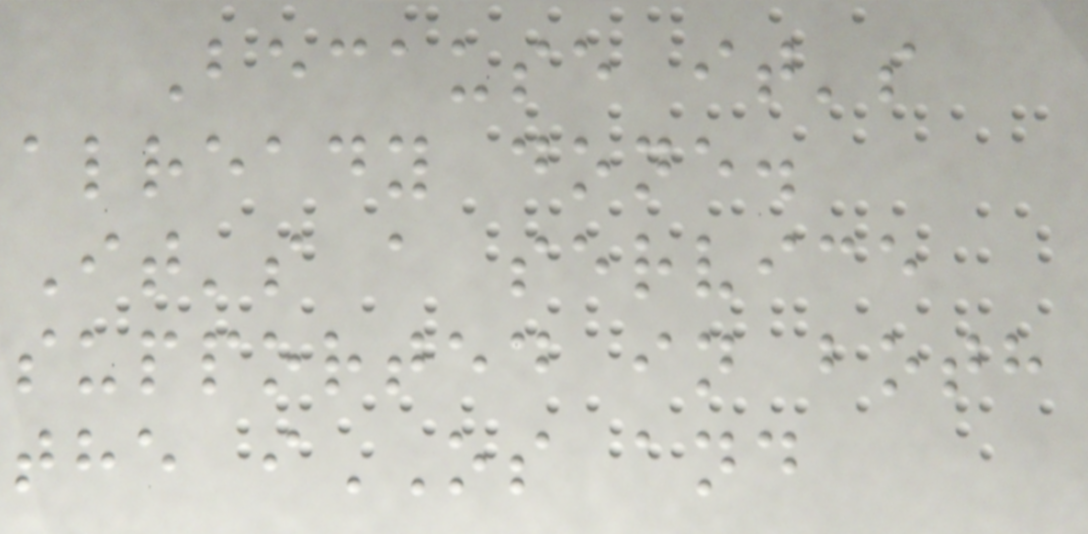Because it's
already done.
It's a service
supported in both
the iOS and
